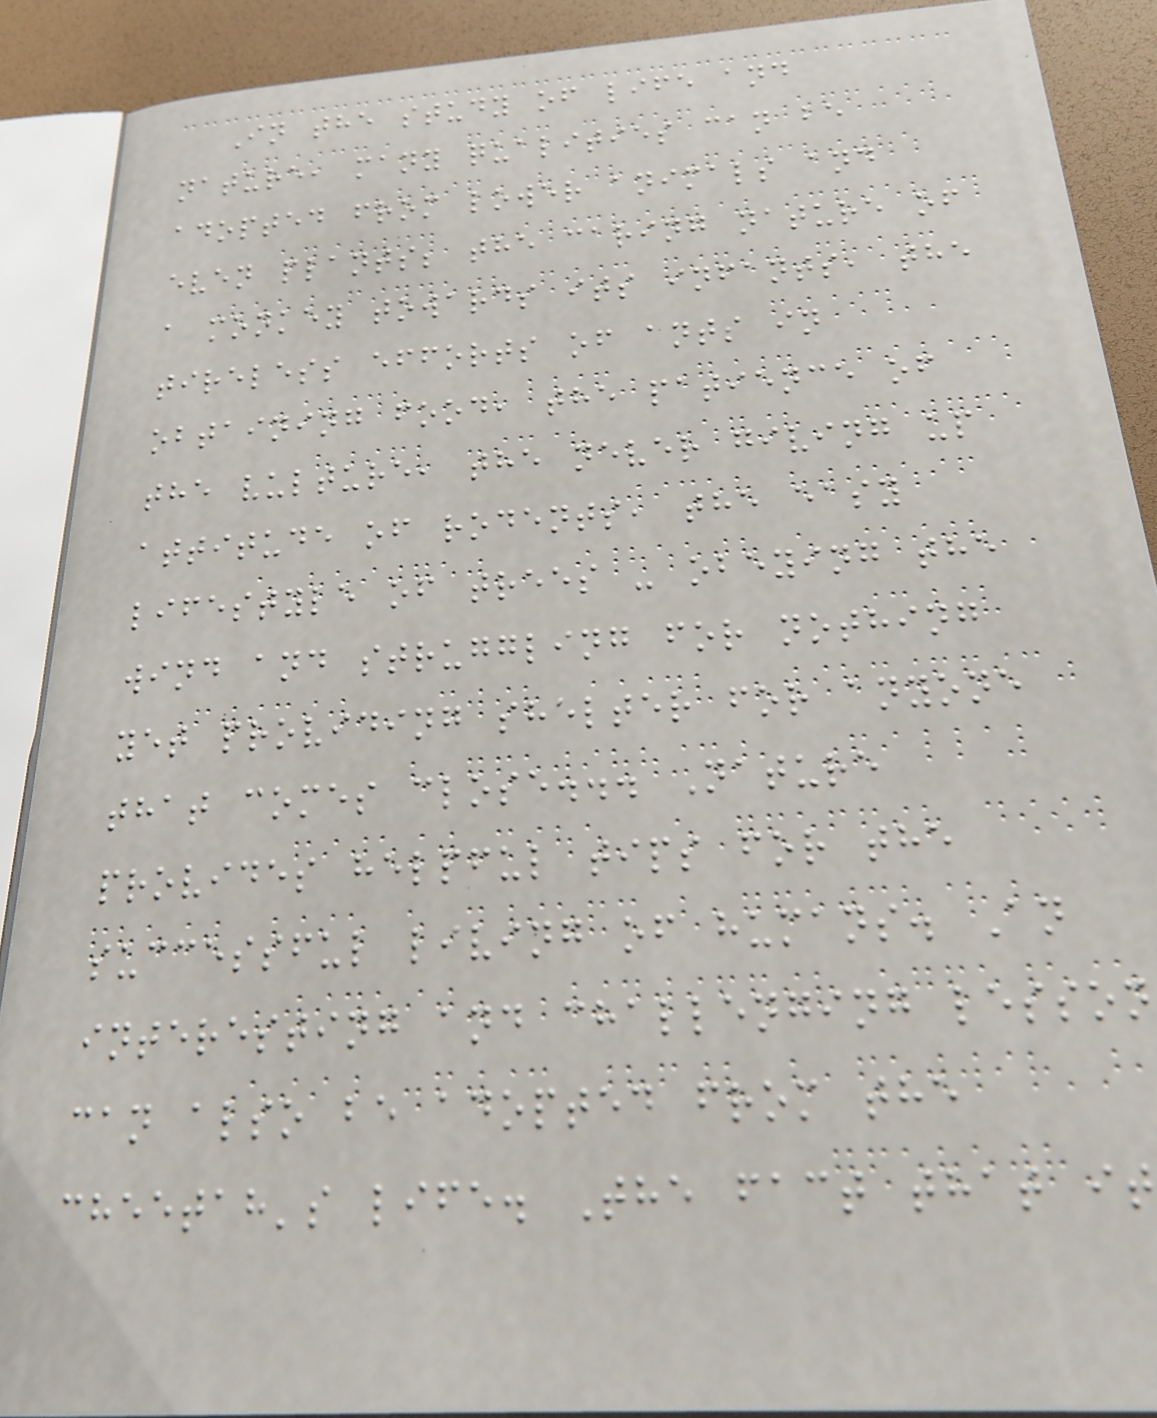In the study of life and
nature, many qualities can be
adopted from lower animals and
even plants; the caring nature of
a monkey towards its infants, the
tireless efforts of ants in
obtaining food, the patience of
the vulture, the never giving up
attitude of rodents, the easy
lifestyle of trees - obeying the
wind and struggling for nothing
yet providing shelter for anyone
that comes close... Nature
provides helpful tips for the
successful living of humans. An
interesting and challenging lesson
can also be adopted from the
cheetah's life. The fact that it
